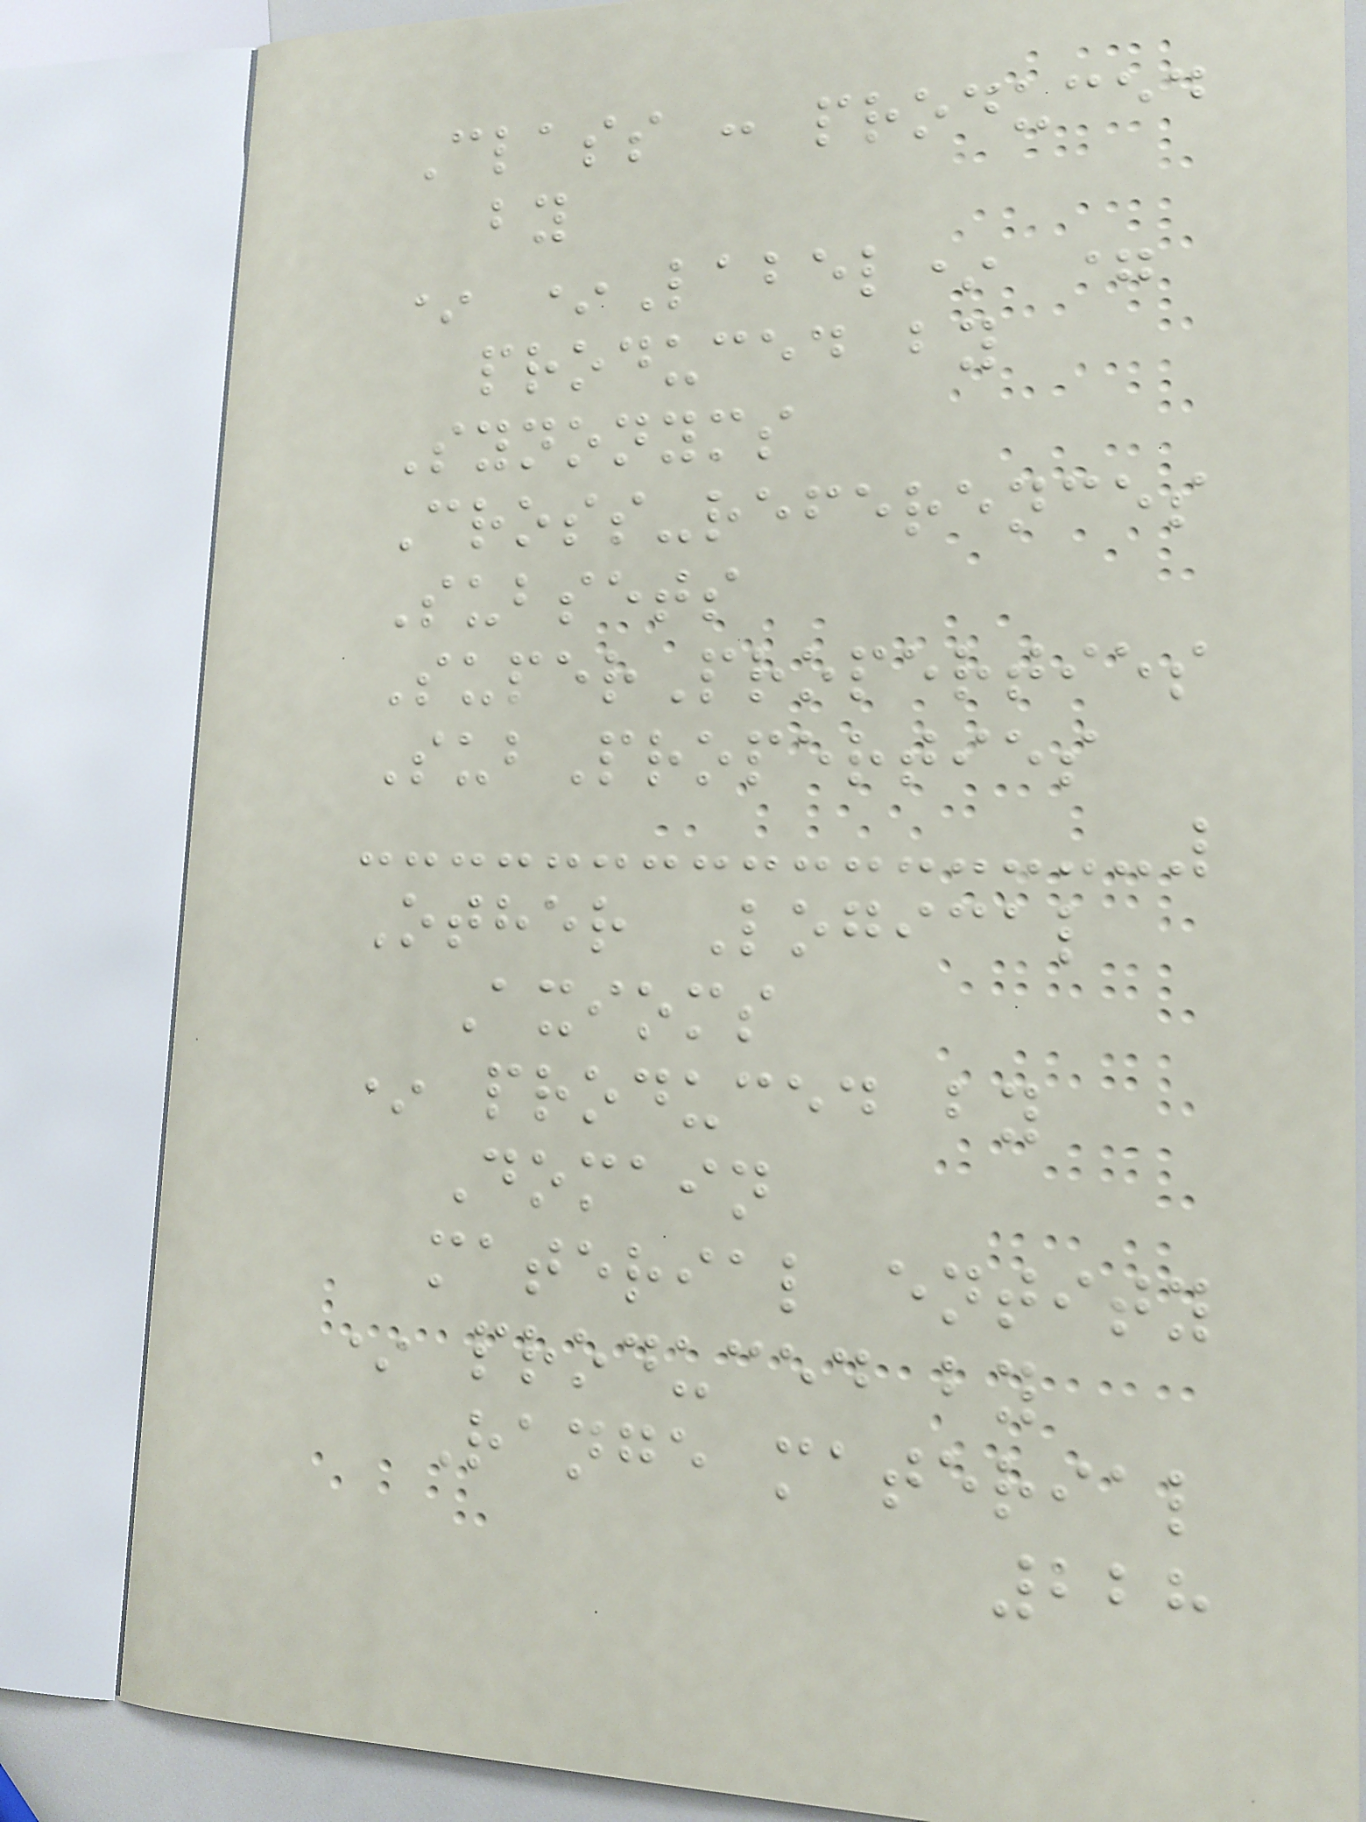Class : produced
by
* *Label* =
produced by
Synonyms
Cross-references
Subsets
SuperProperties
SubProperties
Other Logical
Axioms
* produced by
Domain
material entity
* produced by
Range material
228
